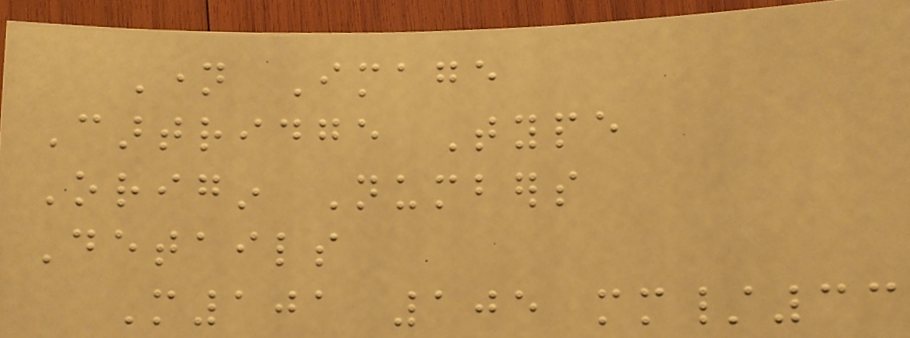Name Image
Cartridge Type
Origin Numbers
Details
M101 105 mm/33
